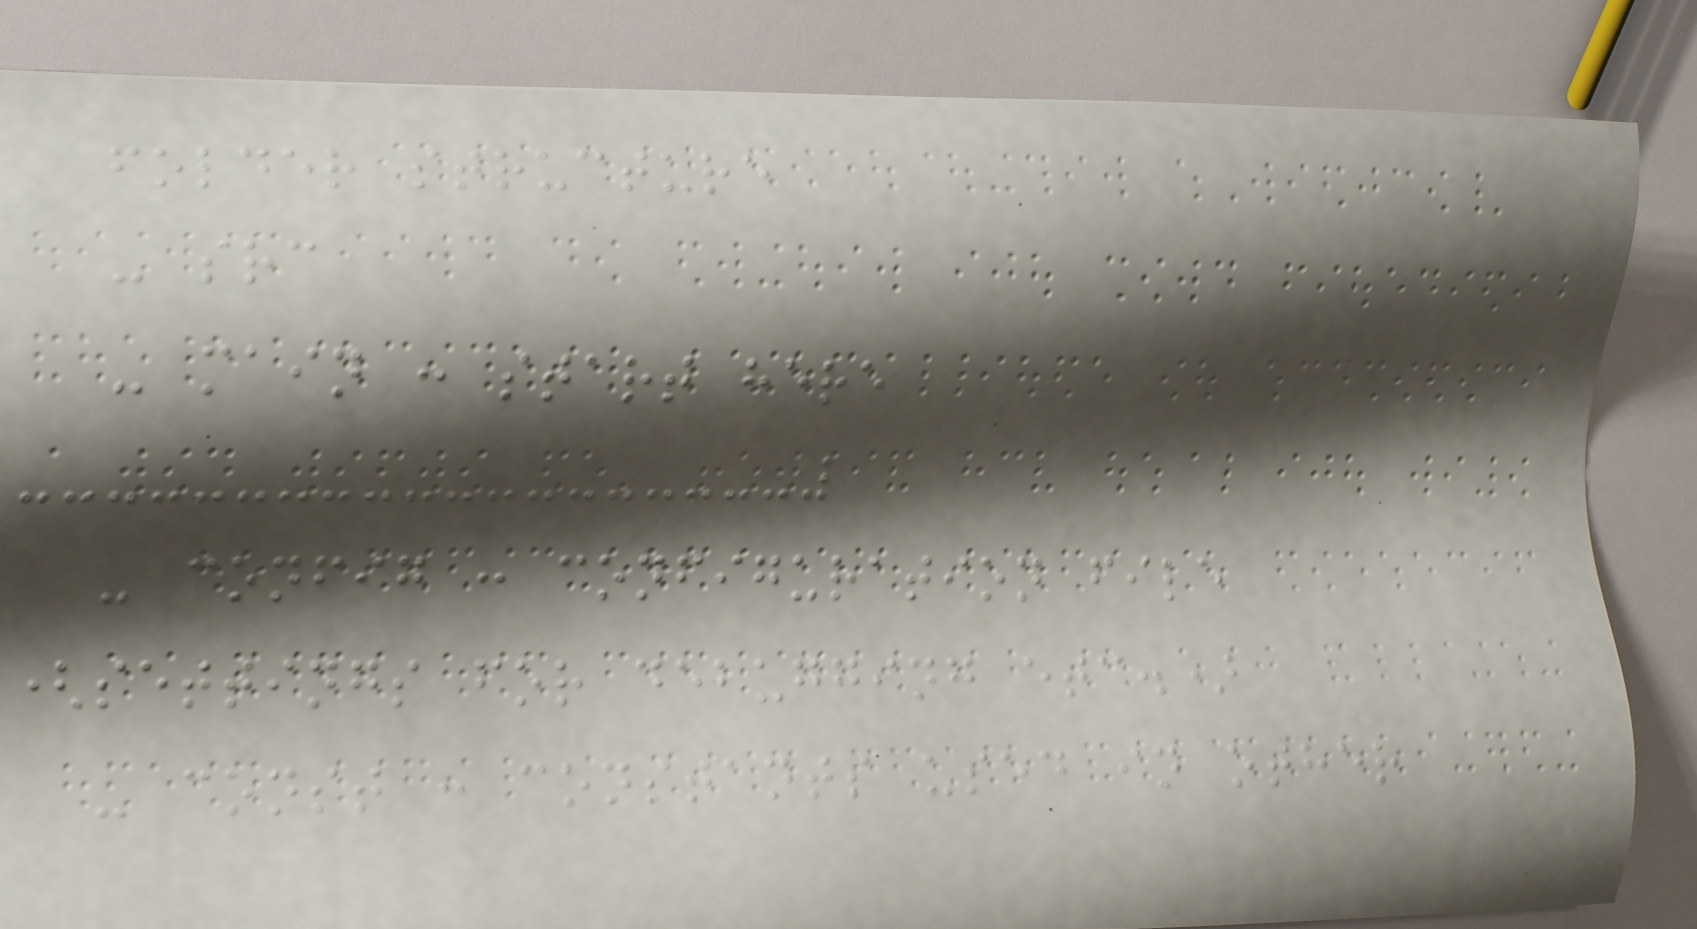folder structure
- src
- main : start here
- config : configuration file
(settings for debugging etc.)
- const : constants used in other
